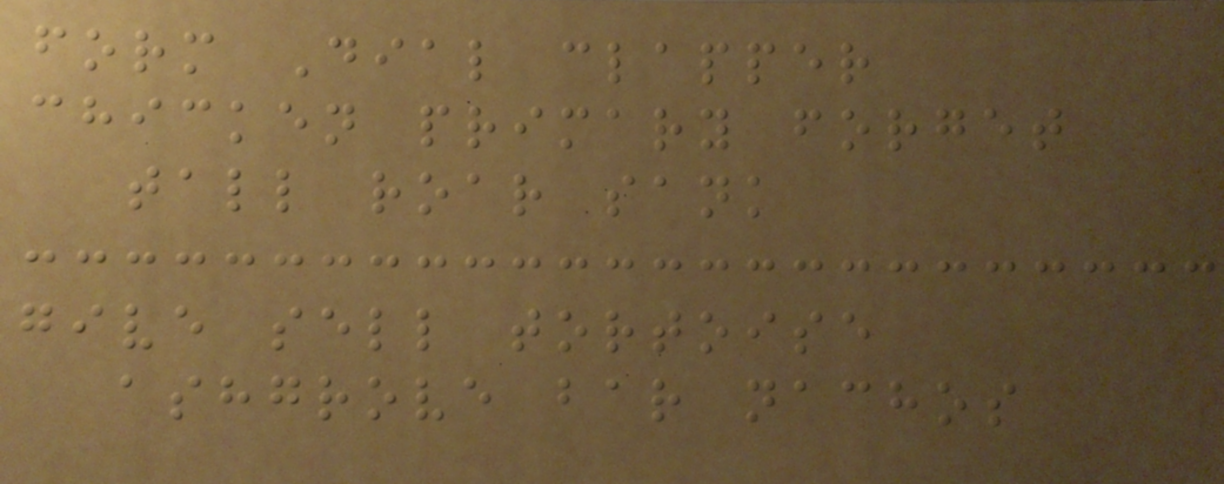form Dial clapper
chicken primary forget
tall roar sank
give sell tortoise
ashgrove bar nachos
